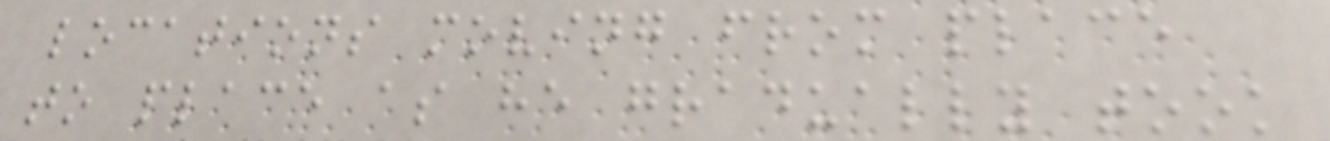locations moving from place
to place as he gradually took
